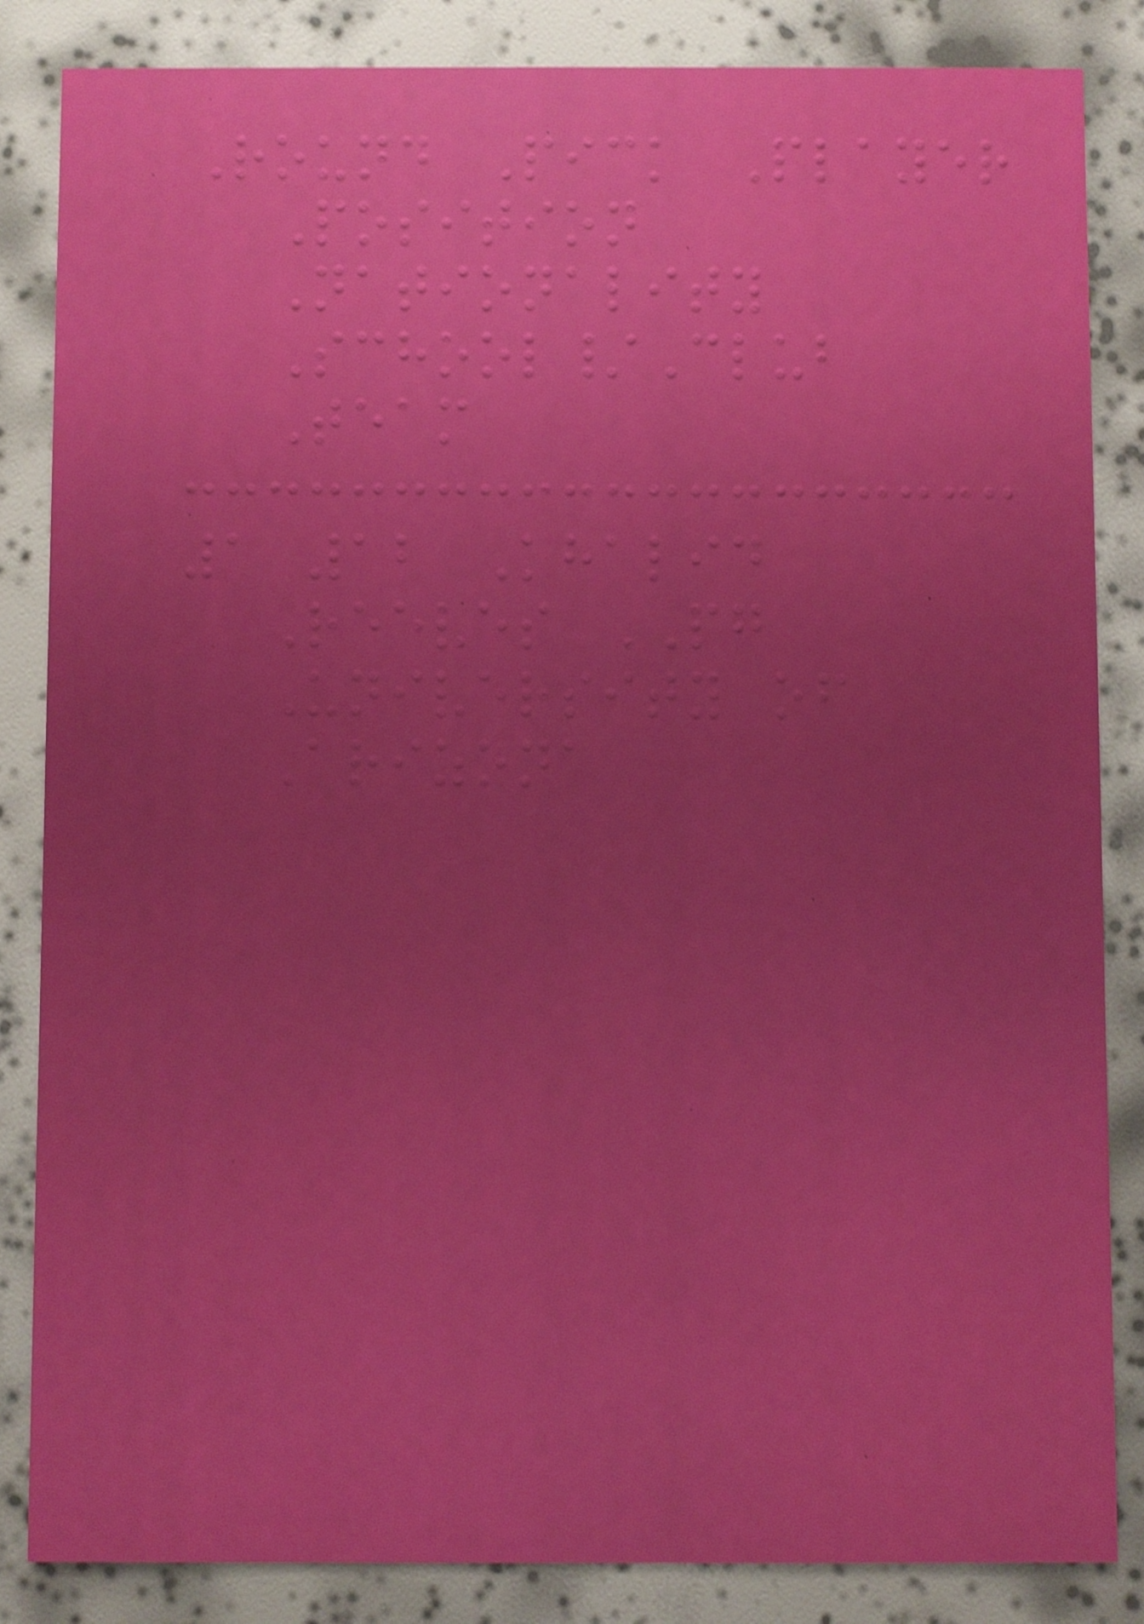Round Pick Player
Position
Nationality
School/Club
Team
1 12 Khalid
Reeves PG
University of
Arizona
